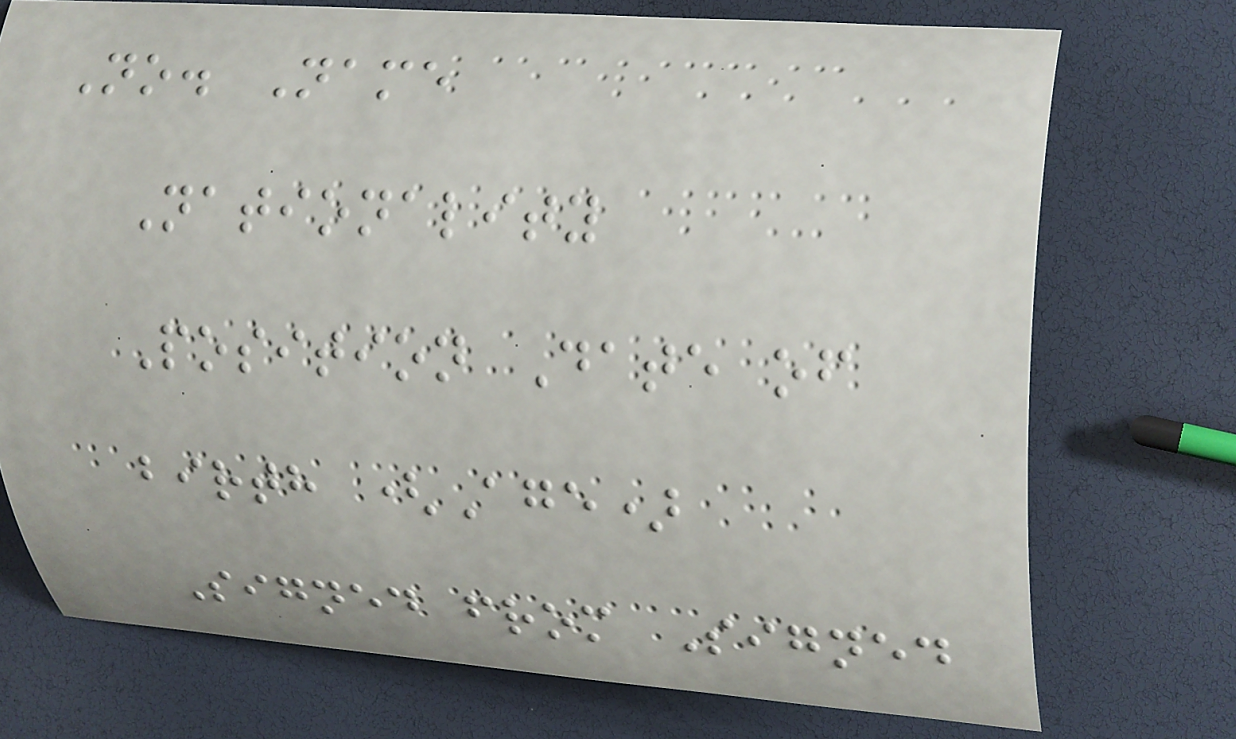No. Name
Nationality
Position Date of
birth (Age)
Signed from Signed
